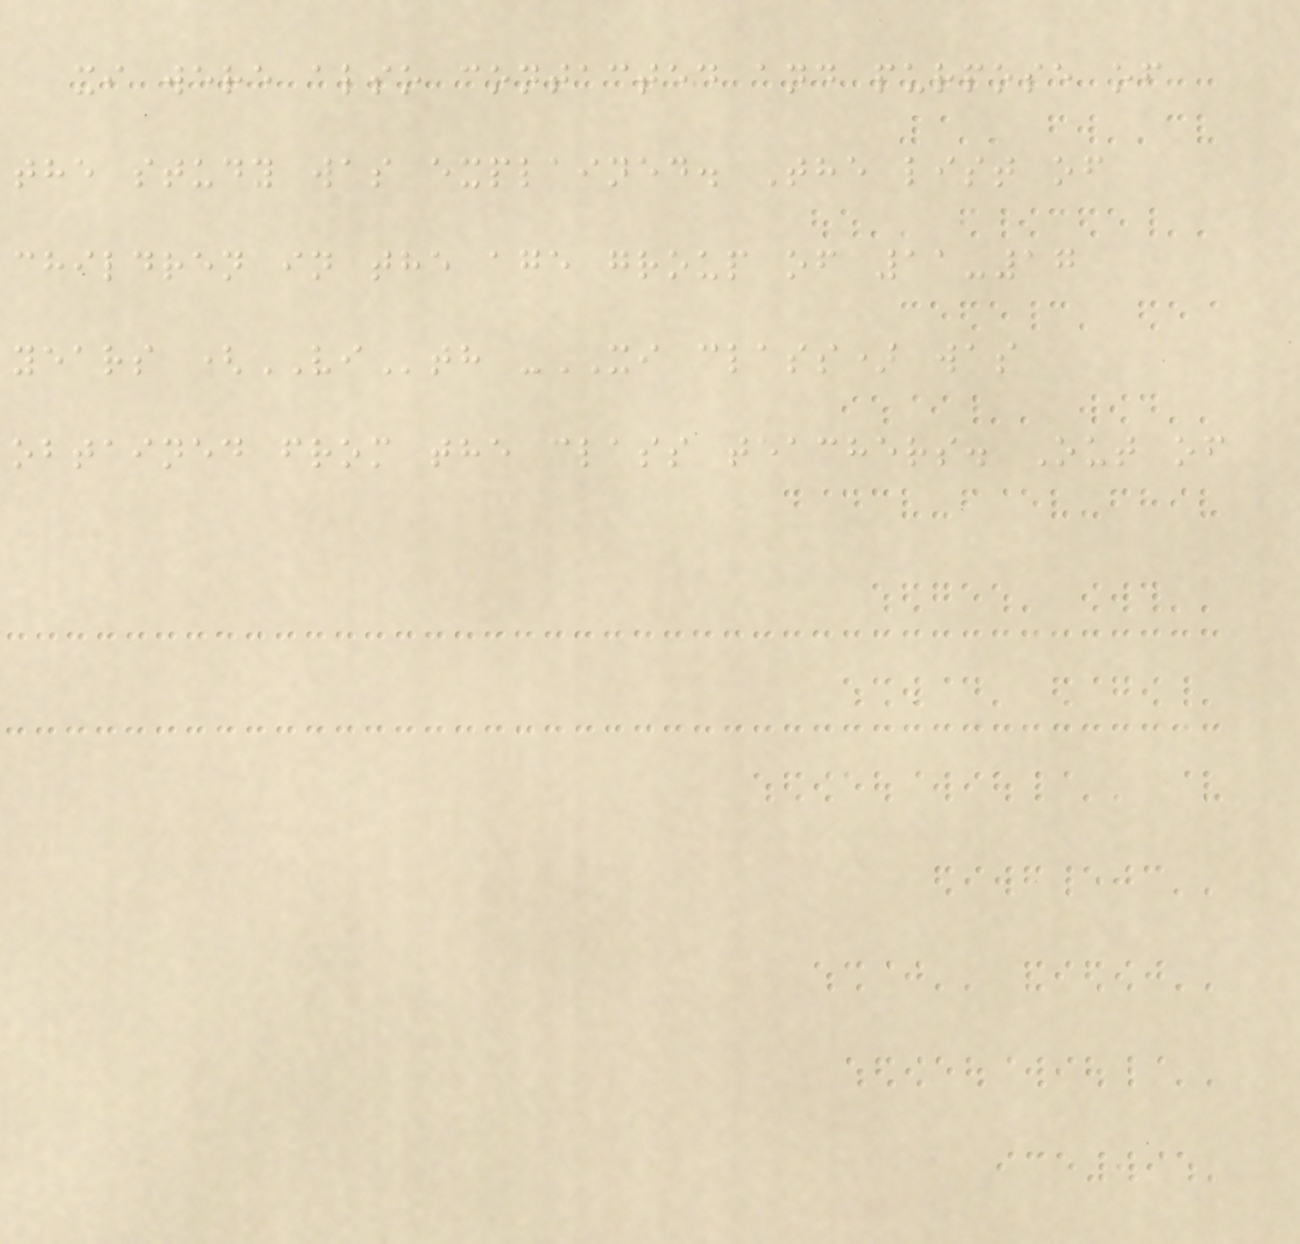xi were also contacted and purpose of
the study was explained. The list of
children in the age group of 11-17
years (VIth -XI class) was
obtained from the class teachers. Out of
